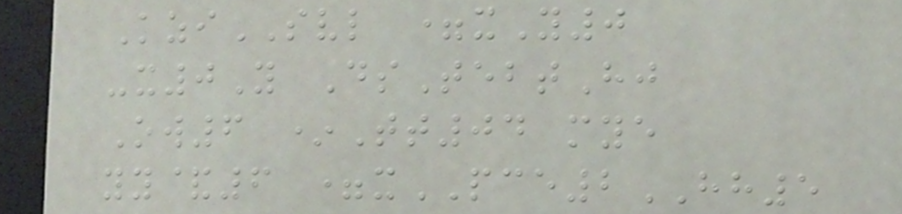KziSVL =xY0
-x0Y DsTebtHj
Ow6 *Tt04 mye
yy&6 =xPCE2HH5
